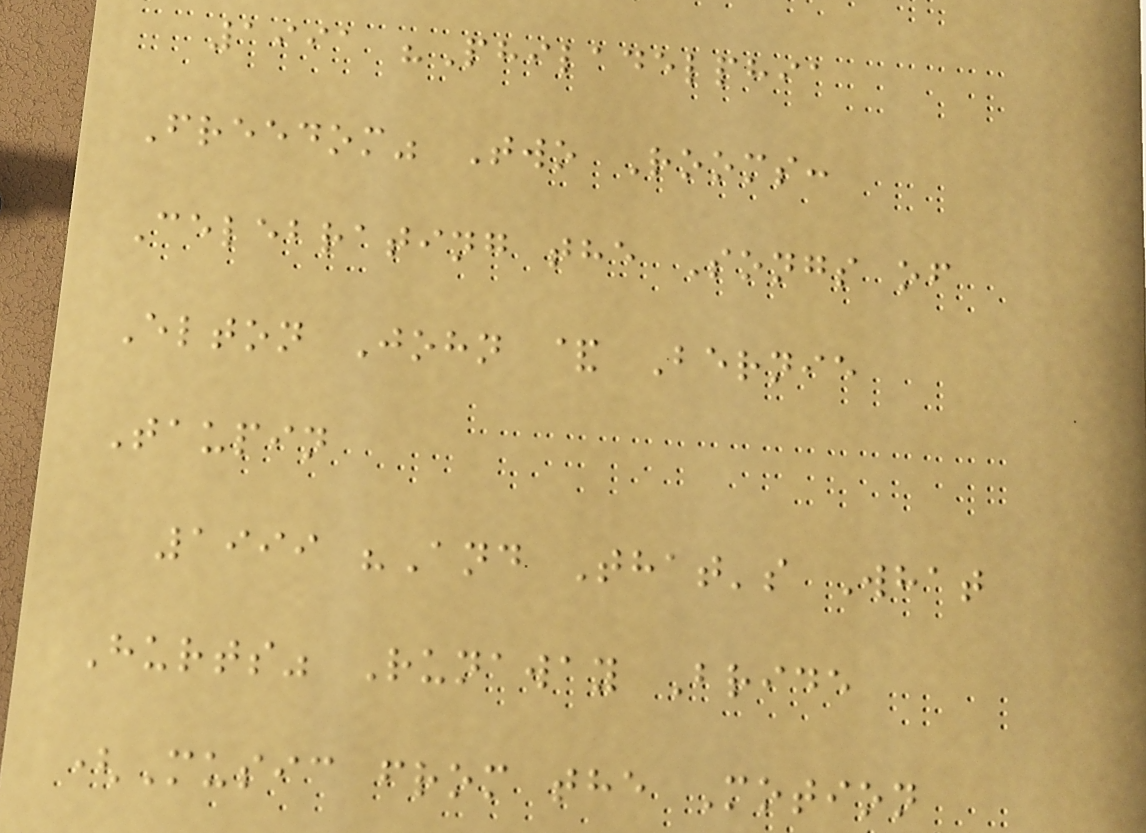1991 "Philadelphia
Freedom" Two Rooms:
Celebrating the Songs of
Elton John & Bernie
Taupin
1999 "And That's What
Hurts" Runaway Bride
(Music from the Motion
